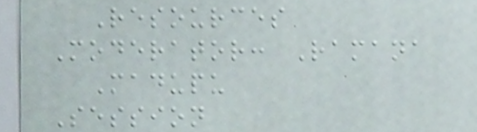Resources
Moderator: Ramana
Madupu
Session
